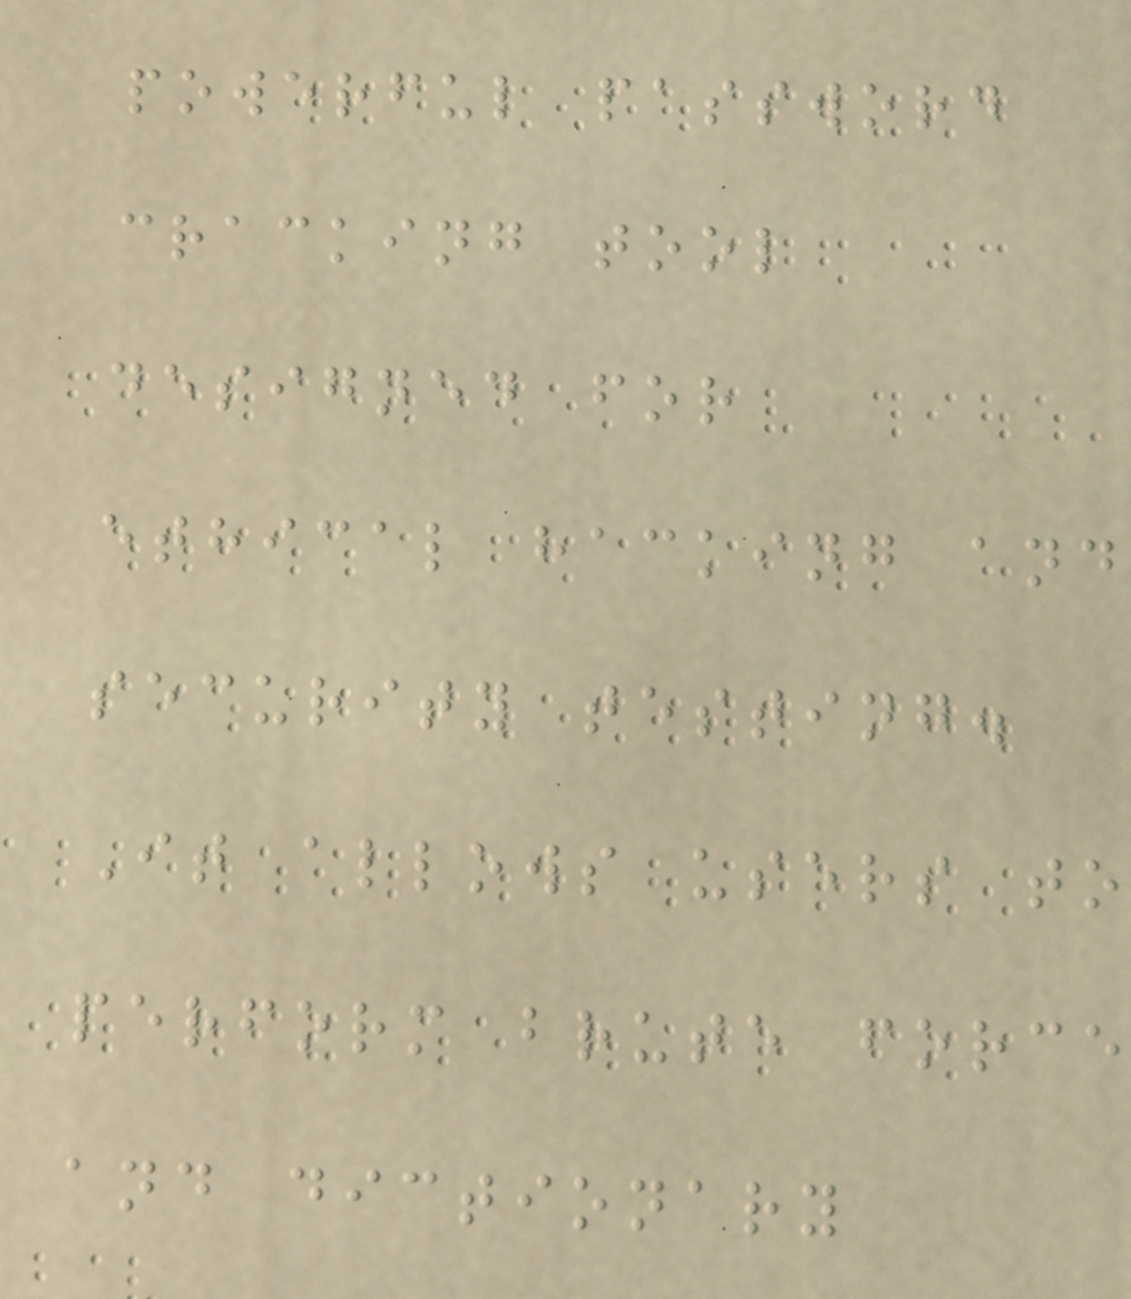powerful password
cracking tool
designed for
ethical hacking and
security testing.
It allows users to
perform brute force
and dictionary
